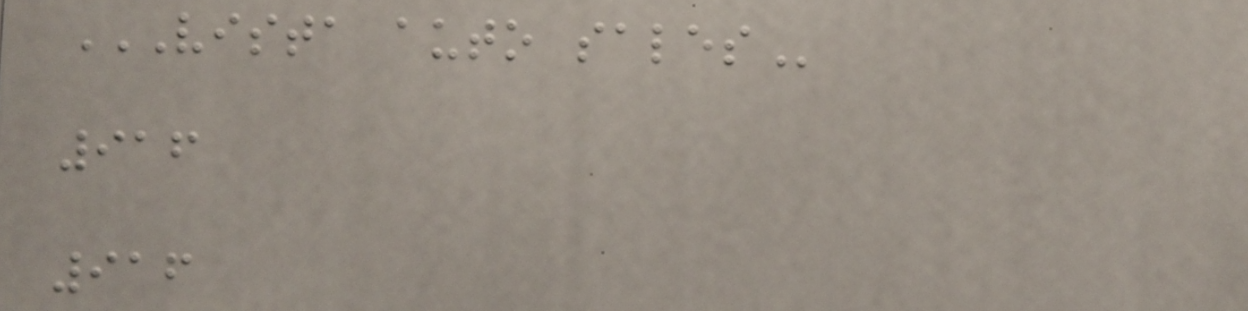VISTA AUTO SALES
916
916
